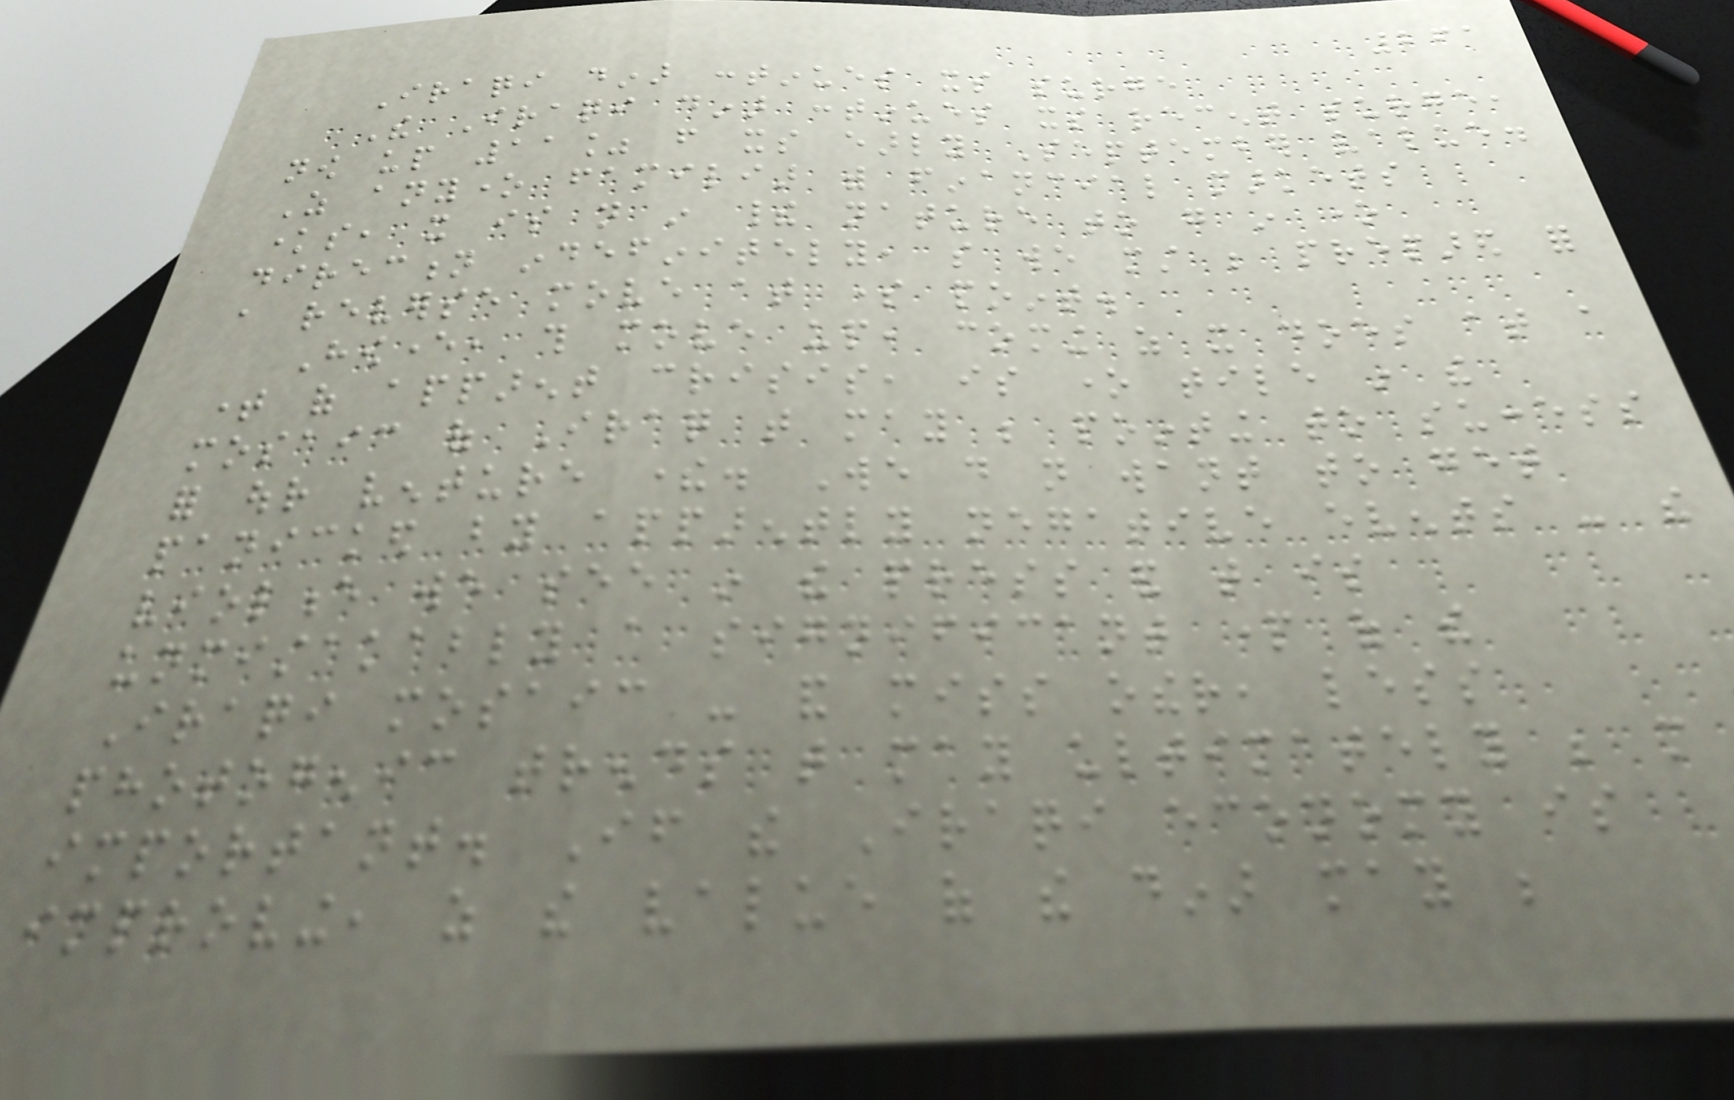261
Iraqi dinar continues its surge
The Iraqi dinar continues its recent surge,
now up 11% from its early September value.
As anyone familiar with financial markets
knows, it is not in their nature to go in one
direction indefinitely, so we must be prepared for
a reverse move at some point.
However, this move up, coming as it does at a
time of apparent crisis, is one tile in the
mosaic of Iraq that may be pointing to success
for our venture there. We do not want to get
panicked by apparently negative events - the
violence we see in the press and that is
unmistakably a significant part of the
Iraqi mosaic - and miss other, less
photogenic trends that may ultimately be more
important. If the Iraqi economy is
improving, as the value of the dinar may be
